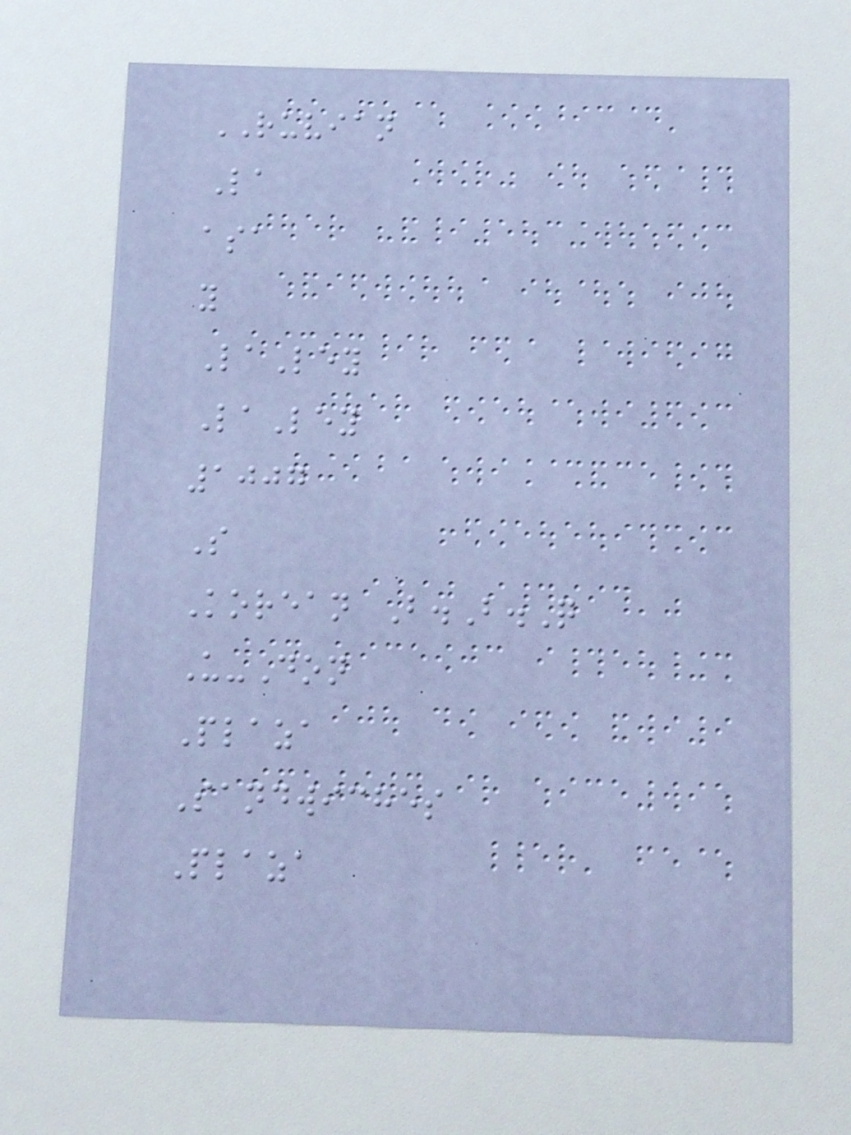RUVIAN
La
asa
y
LaLey
LaLey
1007
S
Korean B.B.Q
U-Don
Plaza
Sandwiches
Plaza
